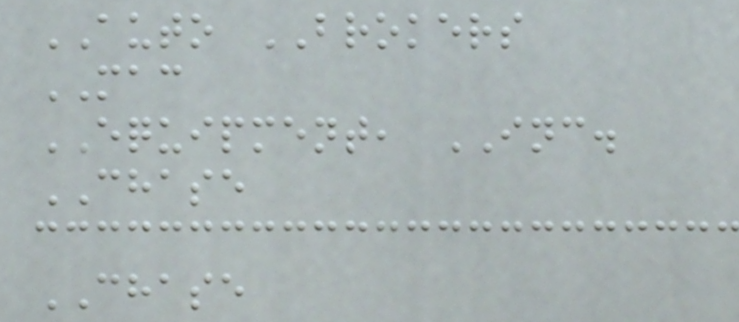AUTO BROKERS
MAC
EQUIPMENT, INC.
CHASE
CHASE
